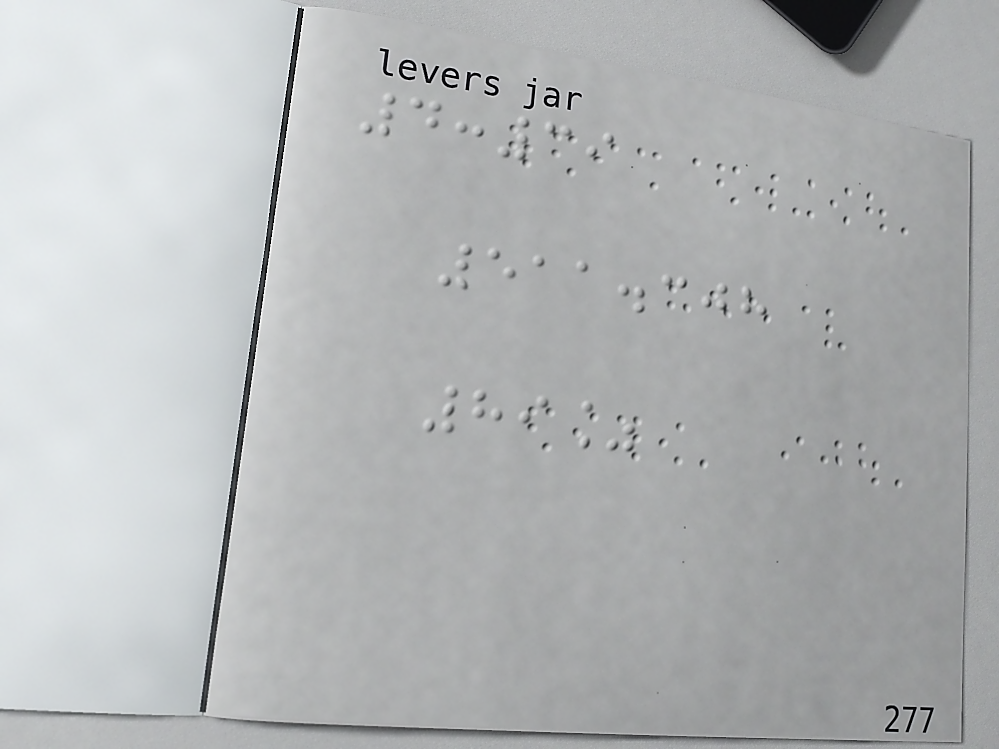4:39
511.308
89%
